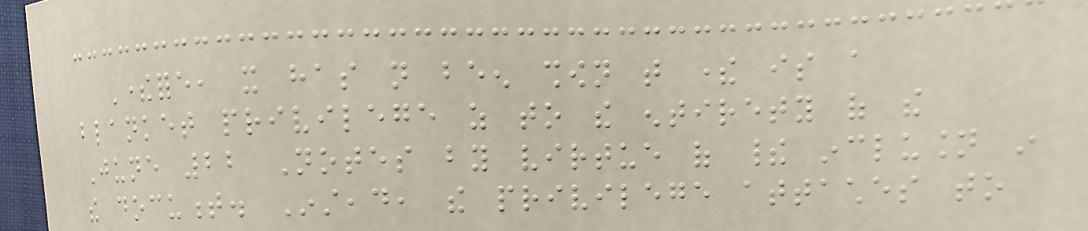Therefore, it has not been shown that there is a
blanket privilege as to the entirety of the
June 22 Notes by virtue of their inclusion in
the document. Instead, the privilege attaches to
